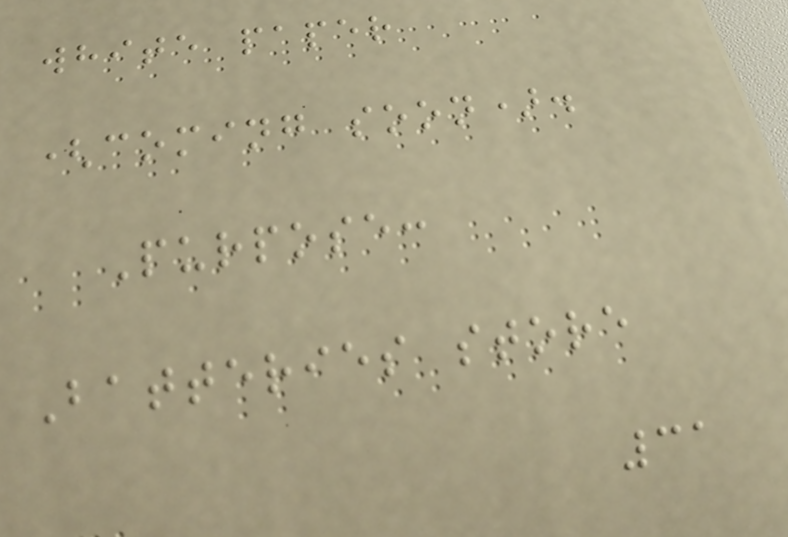white paper
(coming soon).
Purpose:
Batteries store
31
